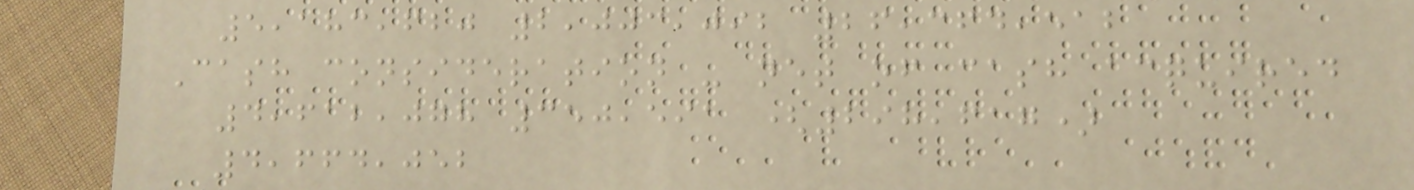5,183,620 2,003,092 26,364,512
Cash consideration - net of cash acquired
4,612,078 350,591 (298,617)
4,664,052
